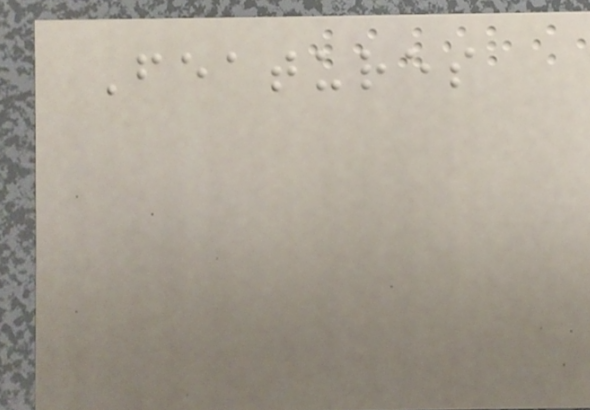Features
